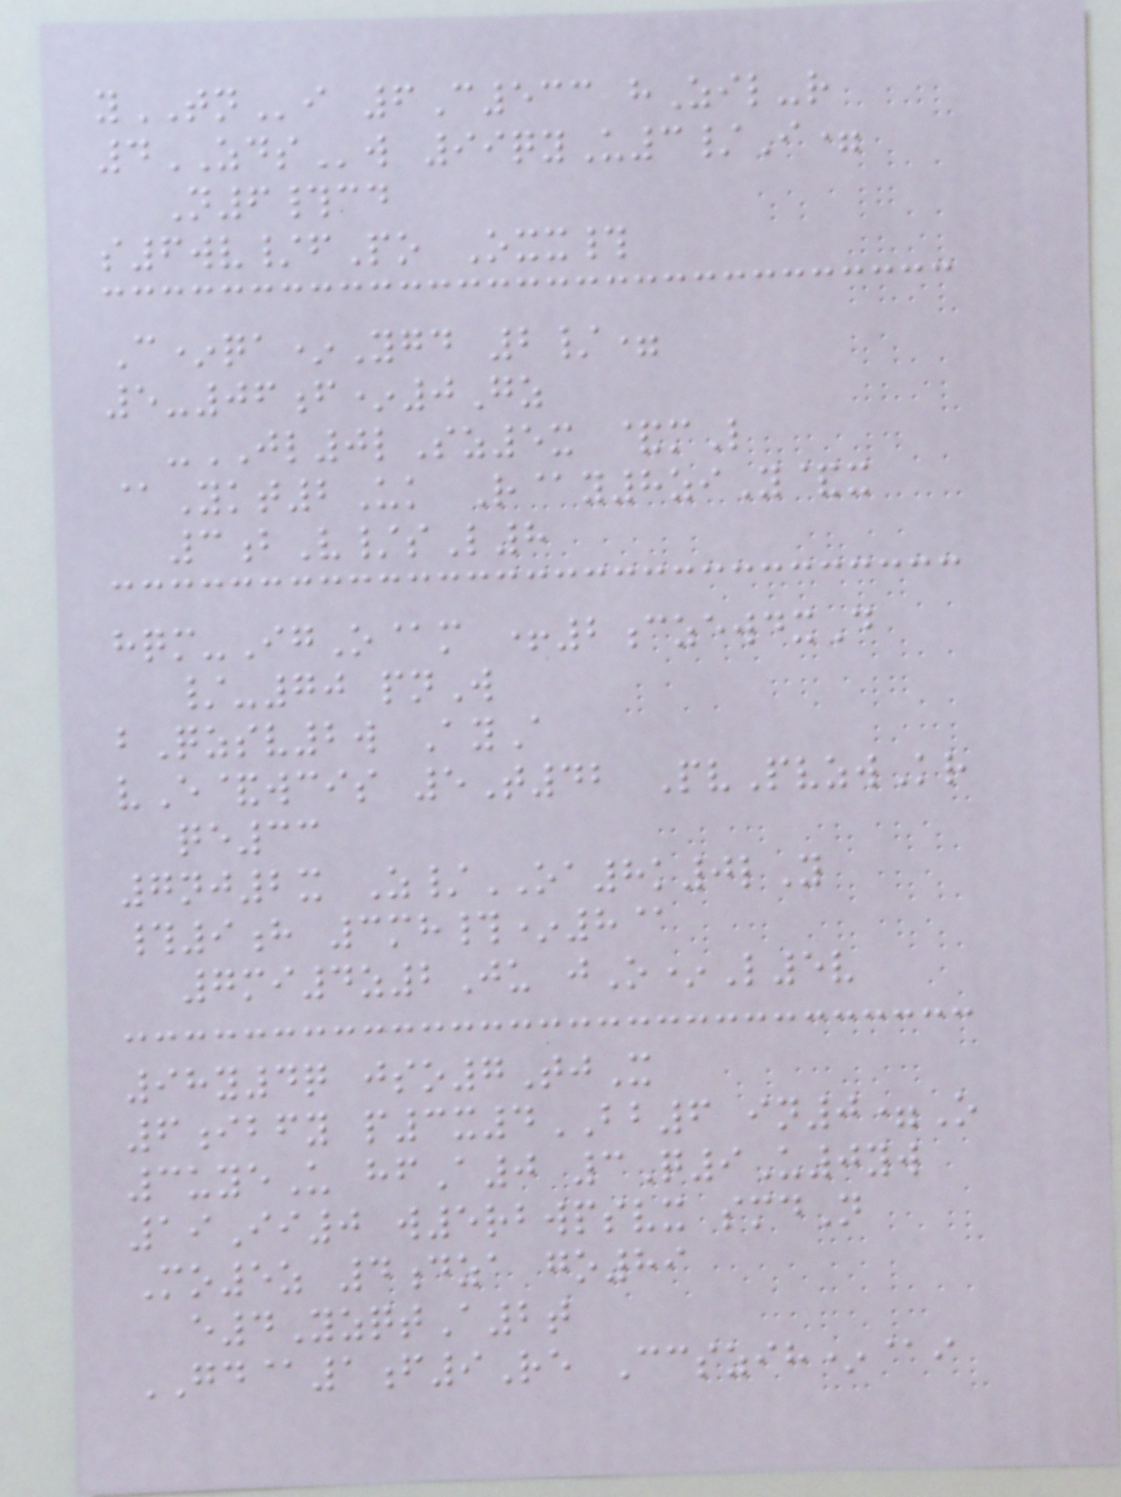yTNi 6C533 hZil-r
4ZDSw 99qyU3/I=
N6#cd
s6wv/fPo Oxx#
C*qa*Ygd 2/=
5-06f*0Gz
-JL0lSz5x &mL
@Ykt2Uk R@y8ziY&x
3bV/sL8
hqm-IgO@m +2czewdxD
/-70 pnW
bQzsv2w AyA
vE&wcis 5T42 PvPvzwKr
qe33
7nj2x Z/OA8k0lY
#9h 3mh#*8@
7mi4z2Ju jO*L5v
98y4q jso7TjX
6ibfy p3x4BB6 in0=O
3uyeU hfA0 3Q9U0yw
19Ii0 w5rbwpsvx smdN
Mo5z 4dza go89
e4YzqtA2t
GD@1f9Re Ccszih*@i
